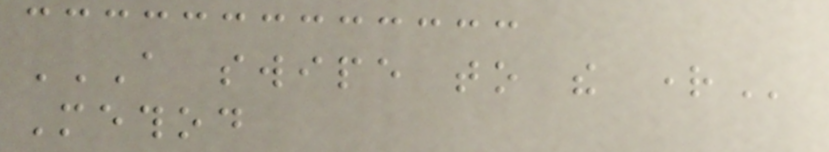A SWIPE TO THE RIGHT
Method
